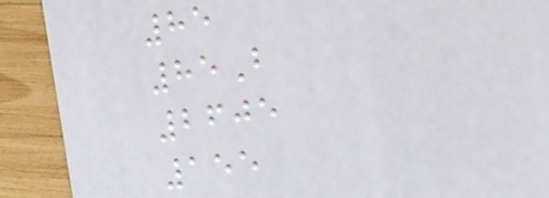85
85B
2605
155
